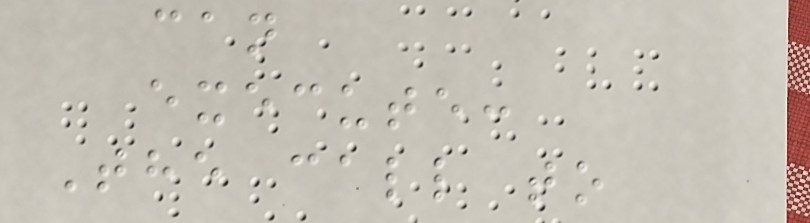can
execute:
The call to
